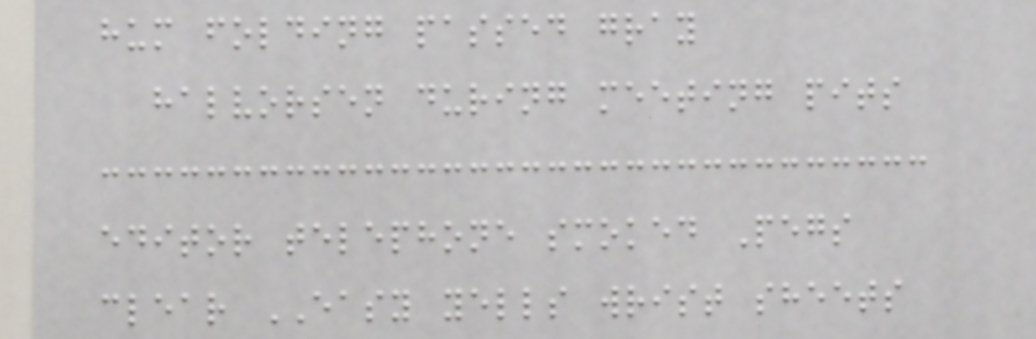hum folding passed gray
halvorsen during meeting pits
editor telephone smoked Pegs
clear EASY yells wrist sheets
